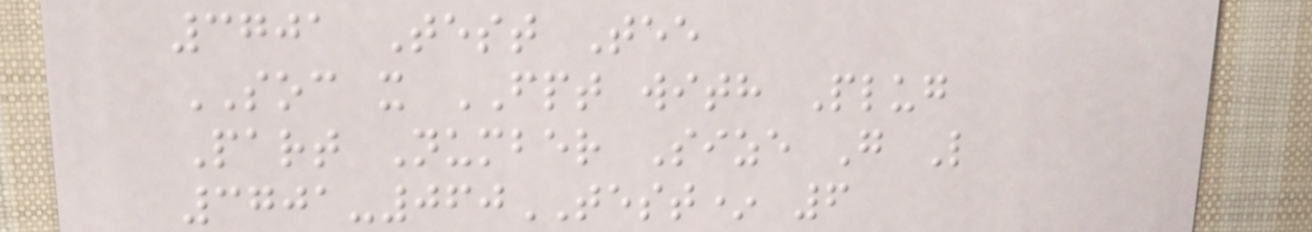3701 Test Tee
SOC x FPT with Plug
Part Number Size G L
3701-060TEST* 6
